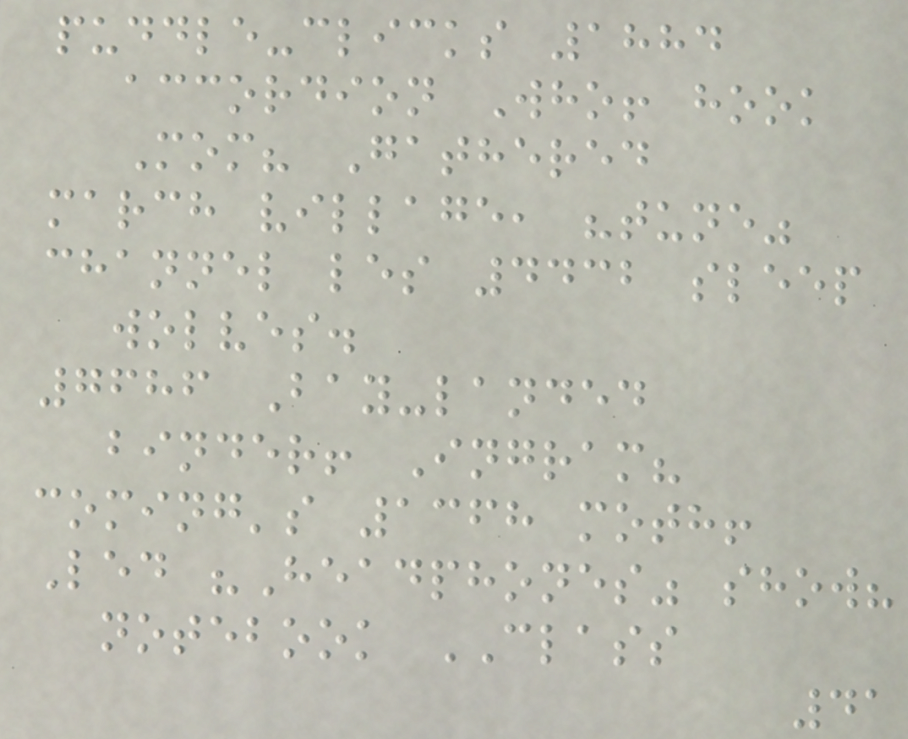puddle-clicks 1884
accordion Who! hook
Mom? Gathered
march village, "tune"
channel les 4432 sleep
wolves.
7686 Bay-landed
binder! Ingram?
coming's 1368 moth!
Led "Headphones" show?
notebook CLASS
41
